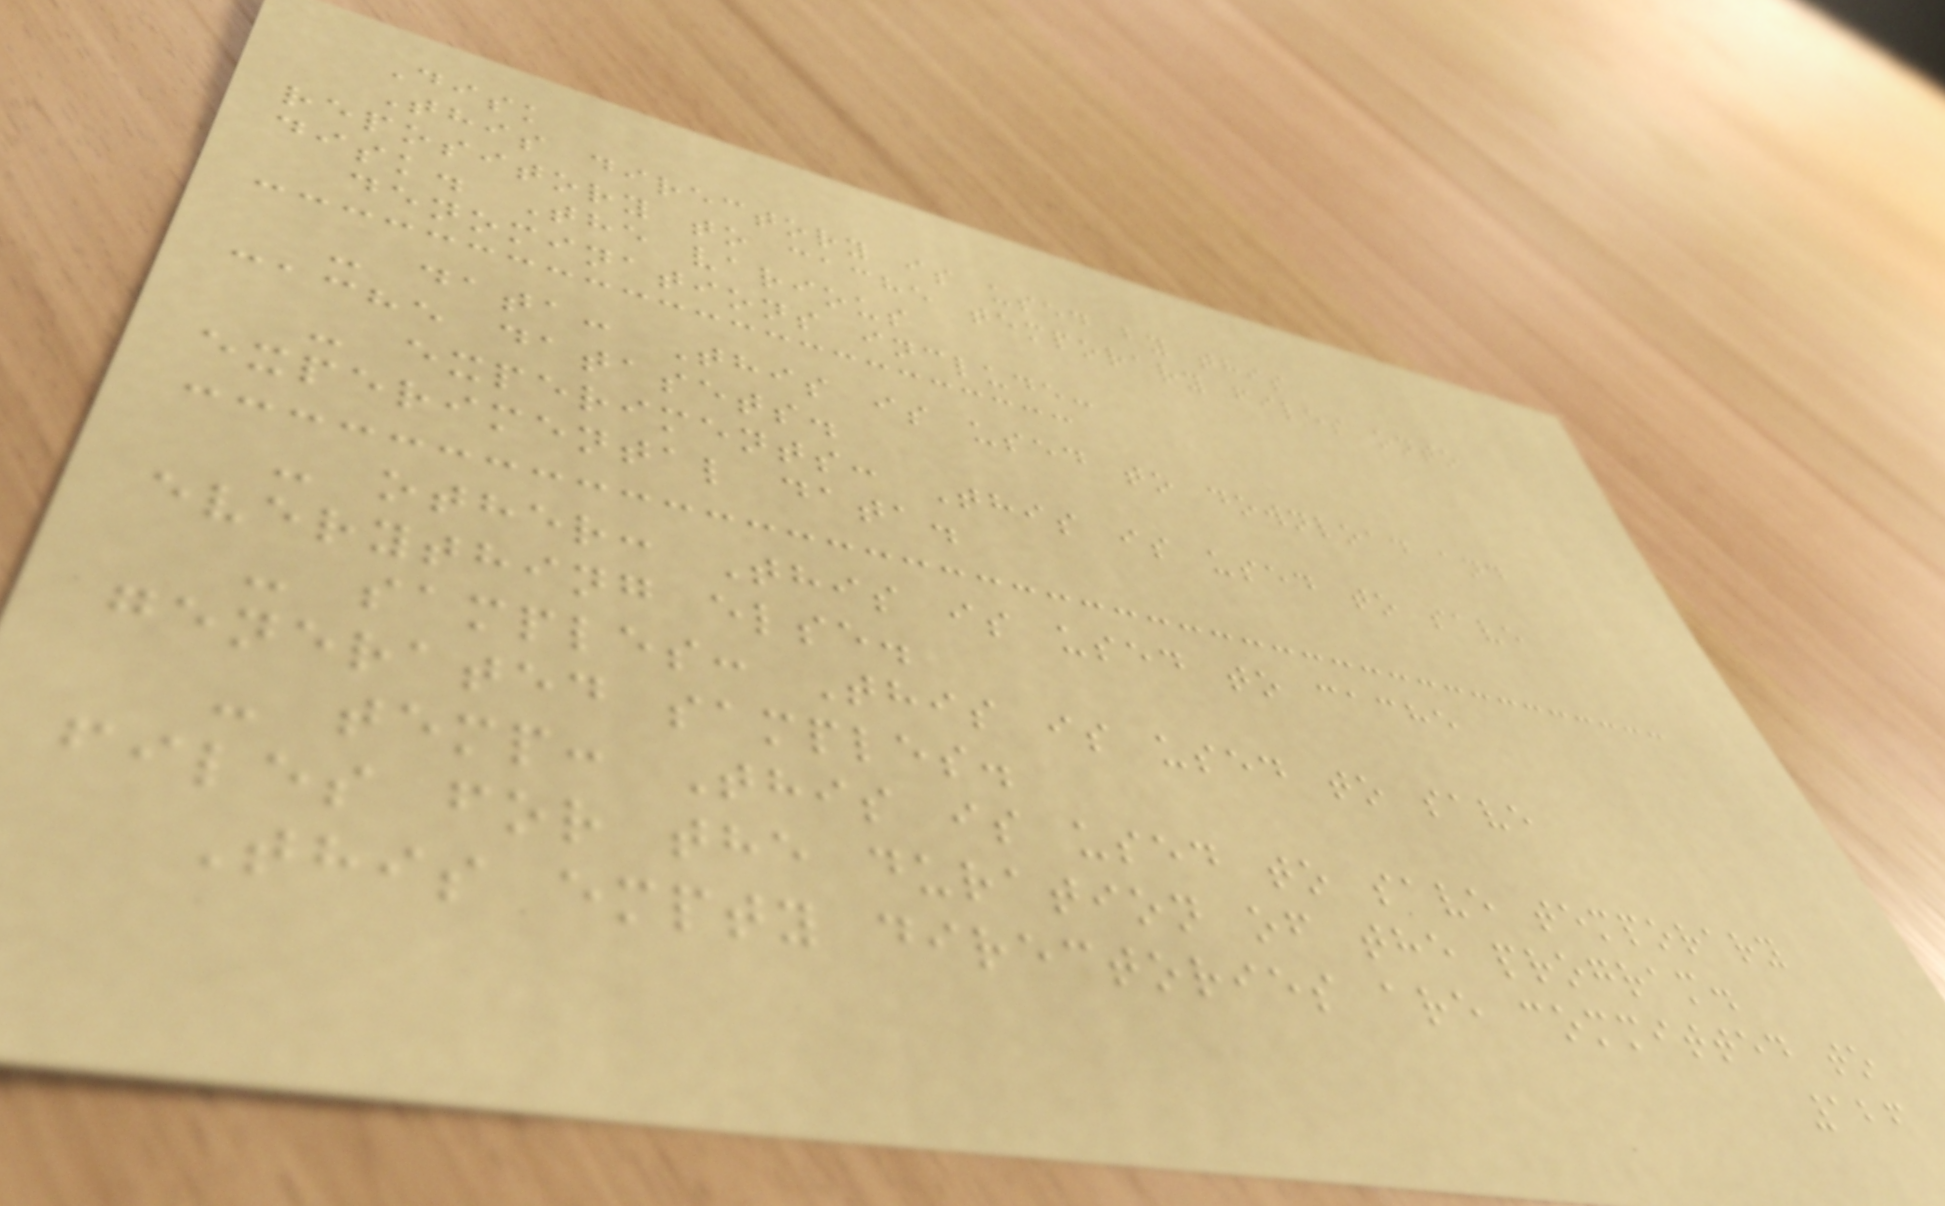Disk
This directory is used by this
repository to cache temporary files onto
disk. The various
denominations include:
- data: This is used to download and
cache datasets.
- experiments: This is used to save
experimental data.
- other: This is used to cache
everything else.
- samples: This is used to save
generated samples.
- temp: This is used to save temporary
files for the duration of the program.
This empty directories are committed to
126
